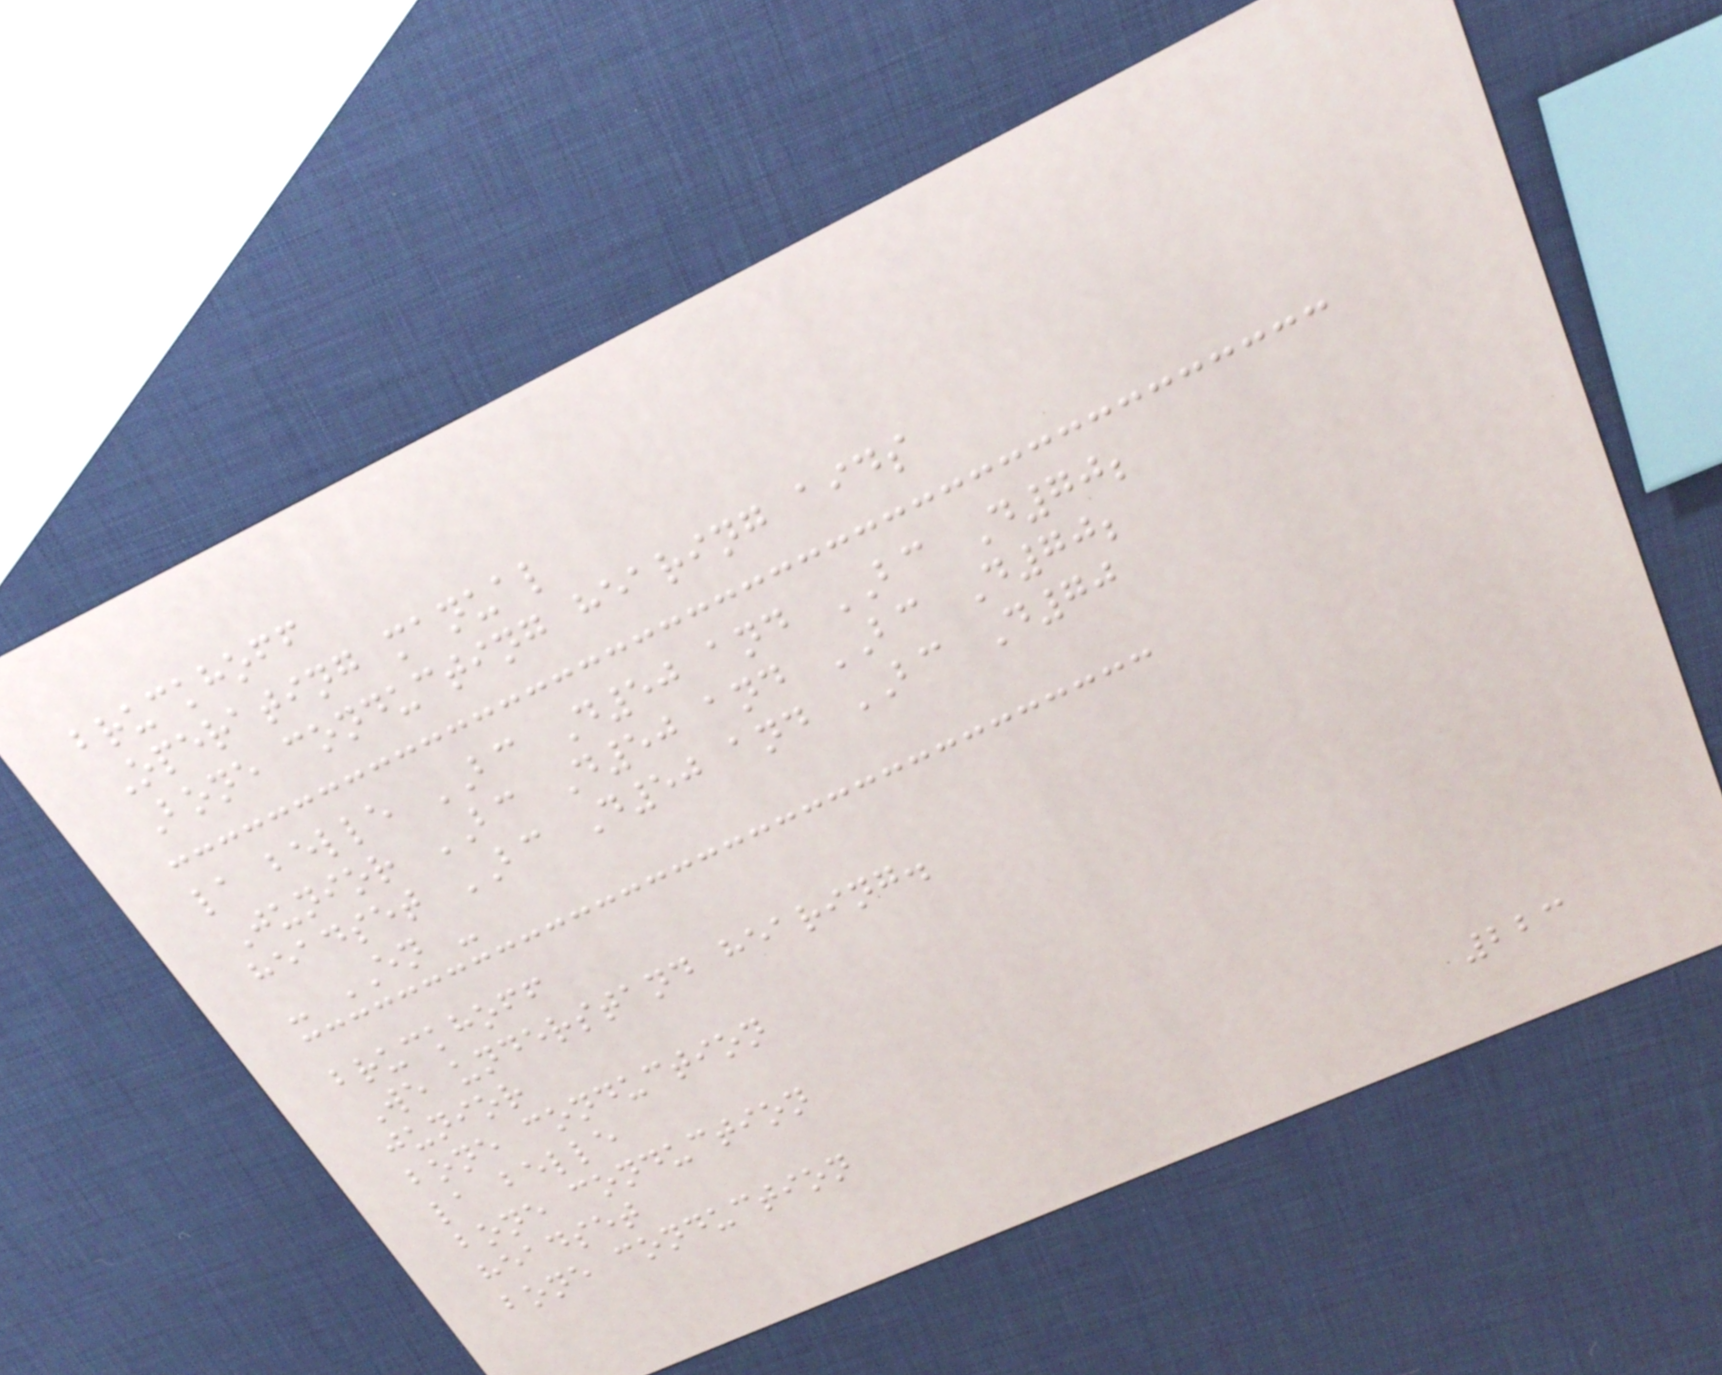bruckhoff
Operating manual
Bone conducting hearing aids
la belle BC D50 and BC D70;
Junior BC D50 and BC D70;
headset BC D50 and BC D70
- EN -
bruckhoff
We understand hearing.
junior
bone conduction
la belle
bone conduction
headset
bone conduction
223
